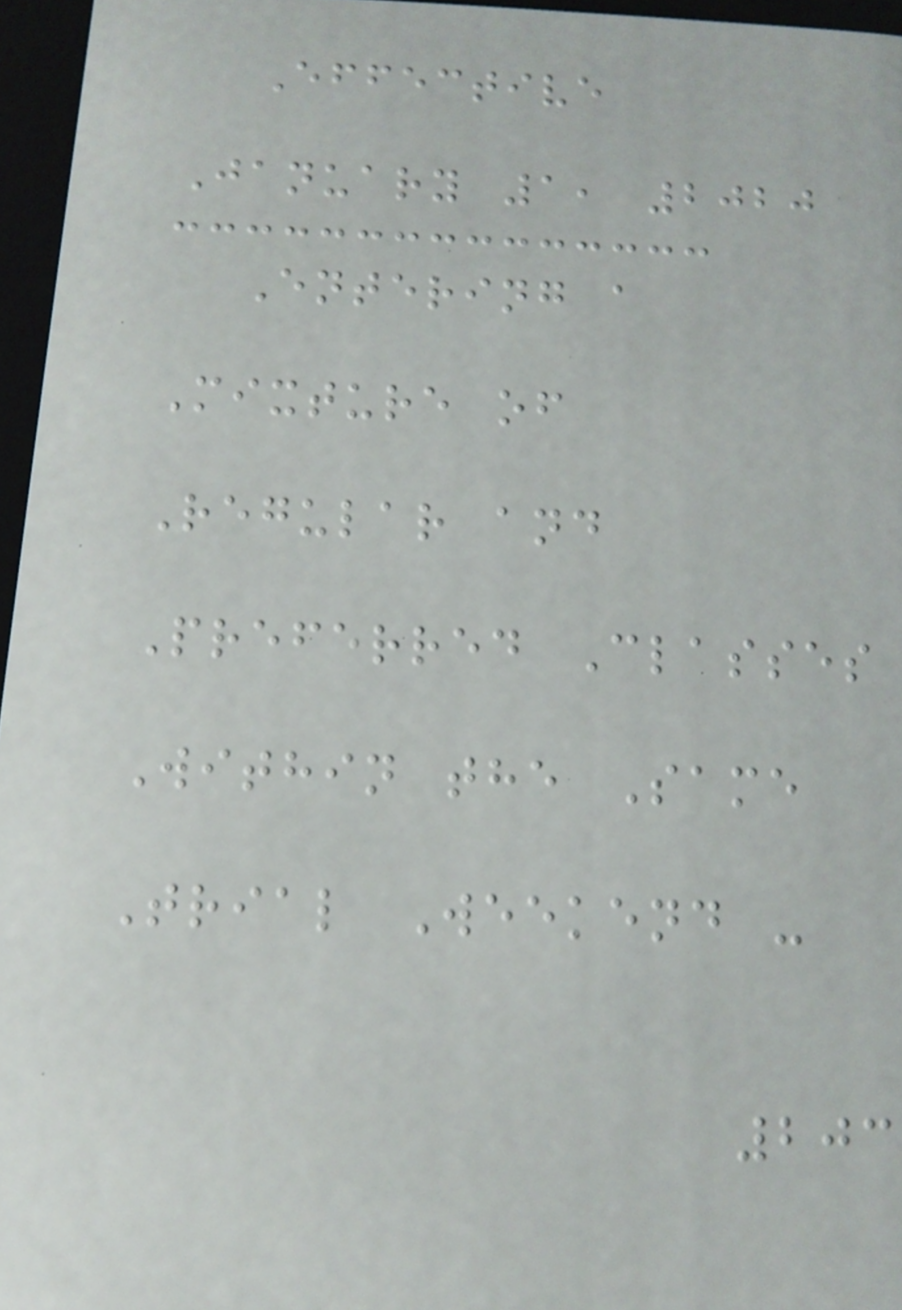Effective
January 1, 2020
Entering a
Mixture of
Regular and
Preferred Classes
Within the Same
Trial Weekend -
203
